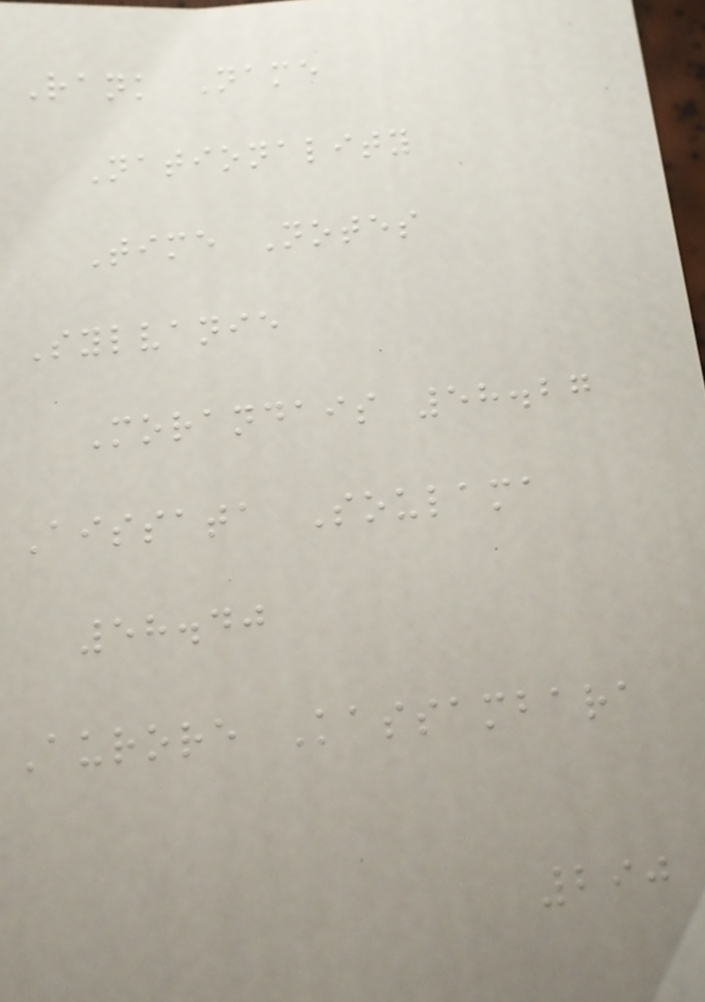Rank Name
Nationality
Time Notes
Sylvanie
Morandais 58.27
Aissata Soulama
58.40
Aurore Kassambara
290
